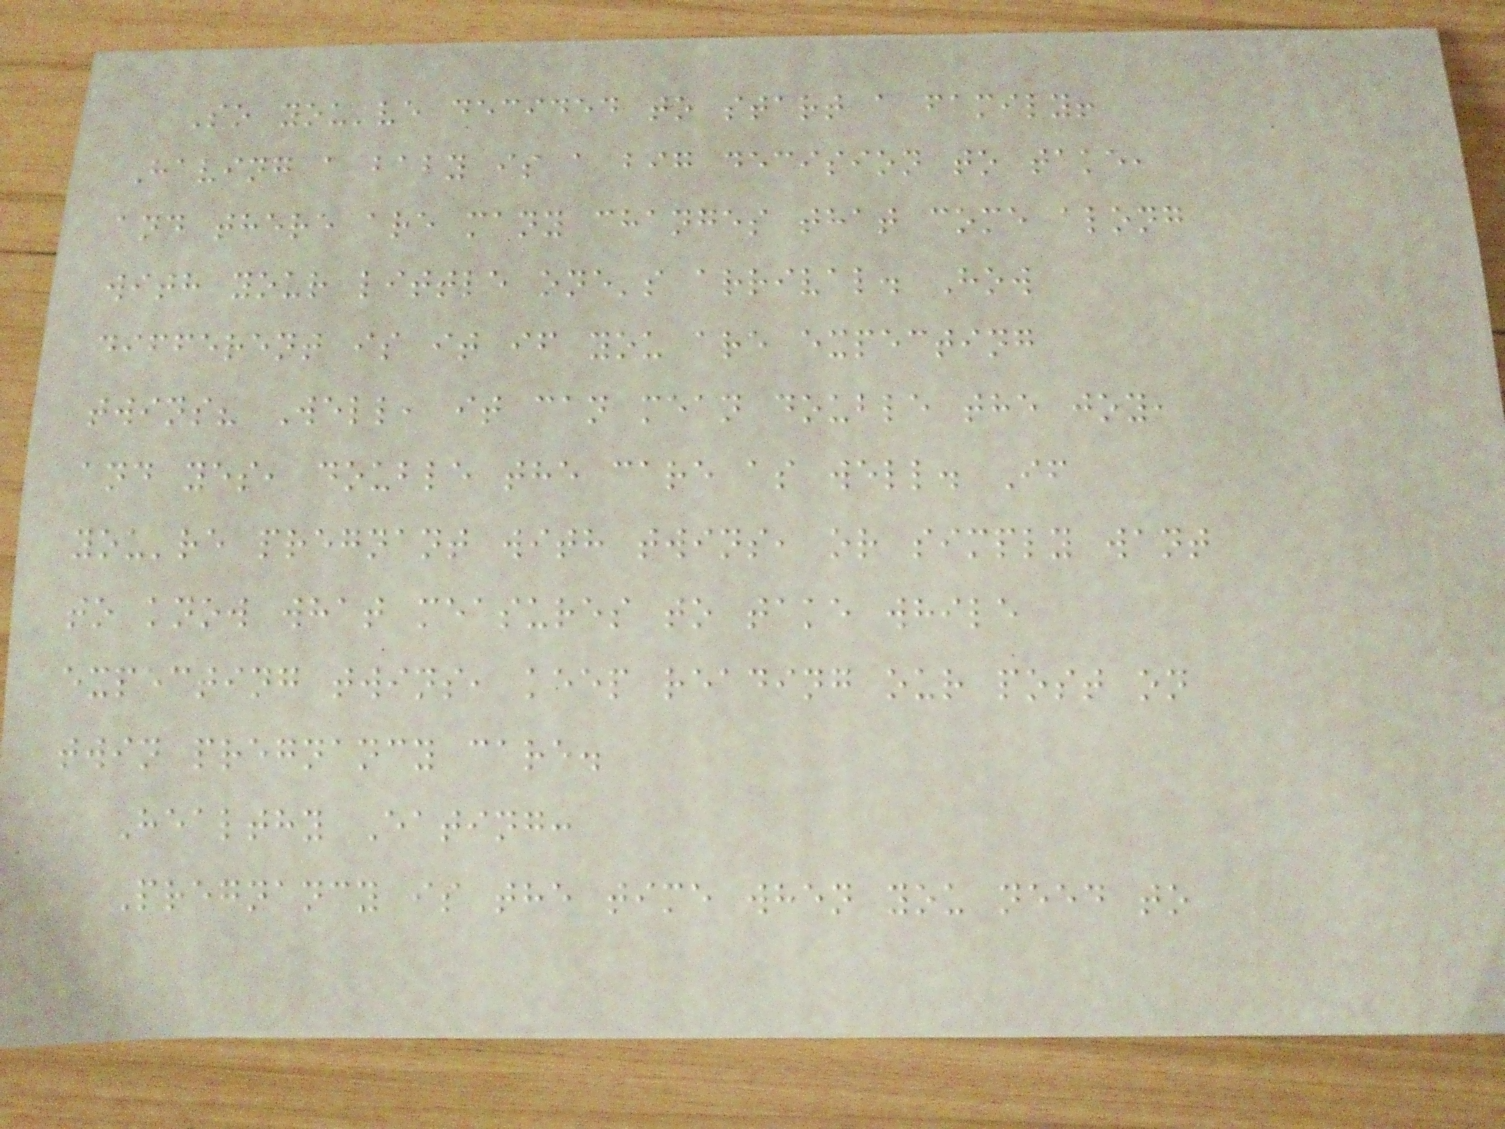So you've decided to start a family!
Having a baby is a big decision to take,
and there are many changes that come along
with your little one's arrival. How
different is it if you are expecting
twins? Well, it can mean double the joy,
and yes, double the care as well. If
you're pregnant with twins, or simply want
to know what measures to take while
expecting twins, keep reading our post on
twin pregnancy care.
Healthy Eating:
Pregnancy is the time when you need to
